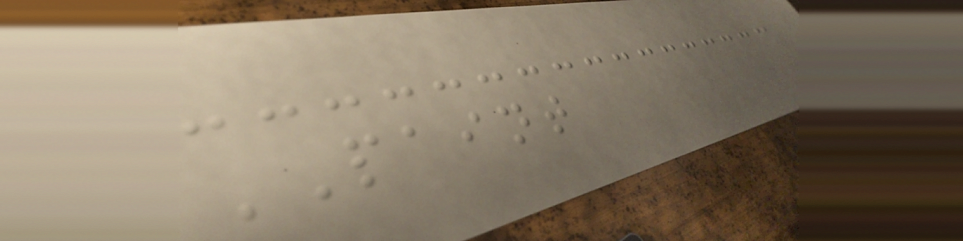PAINT
